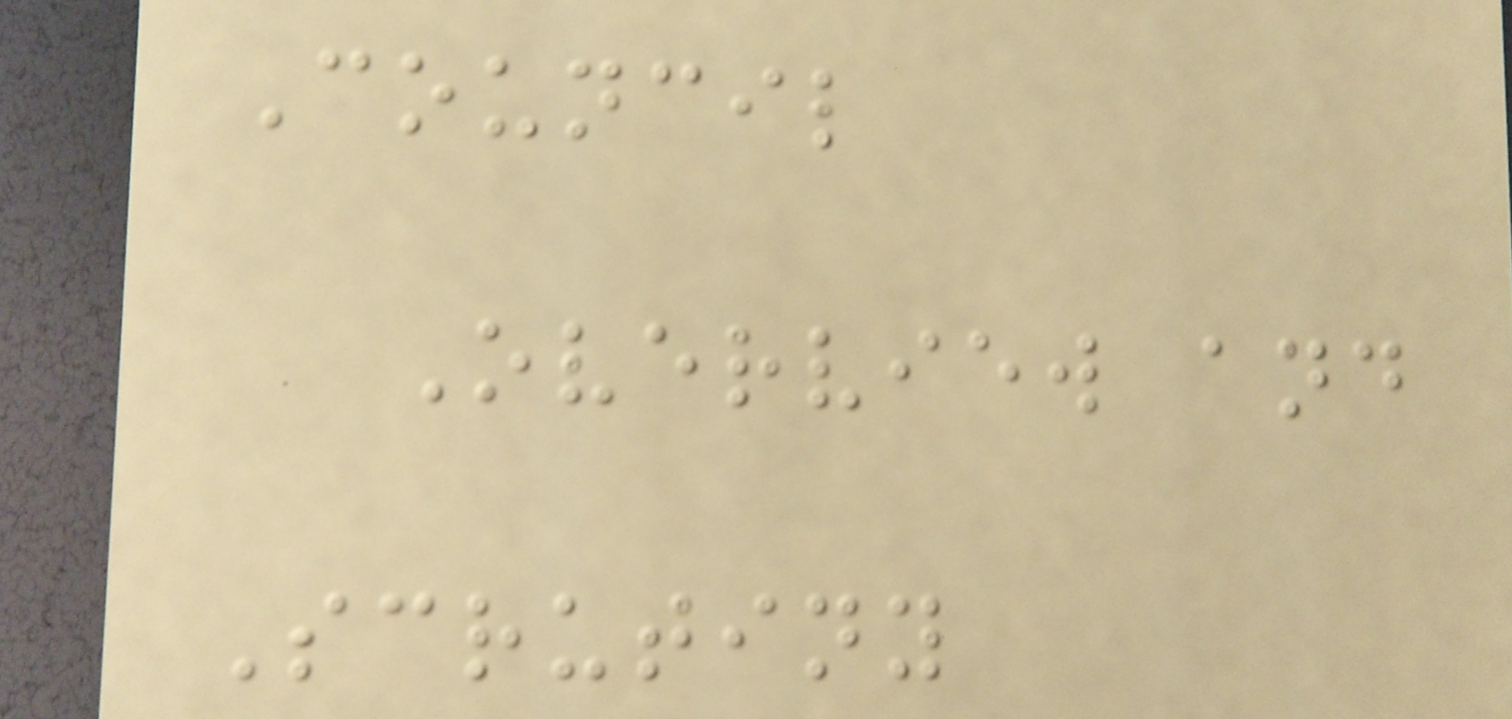Council
Overview and
Scrutiny
